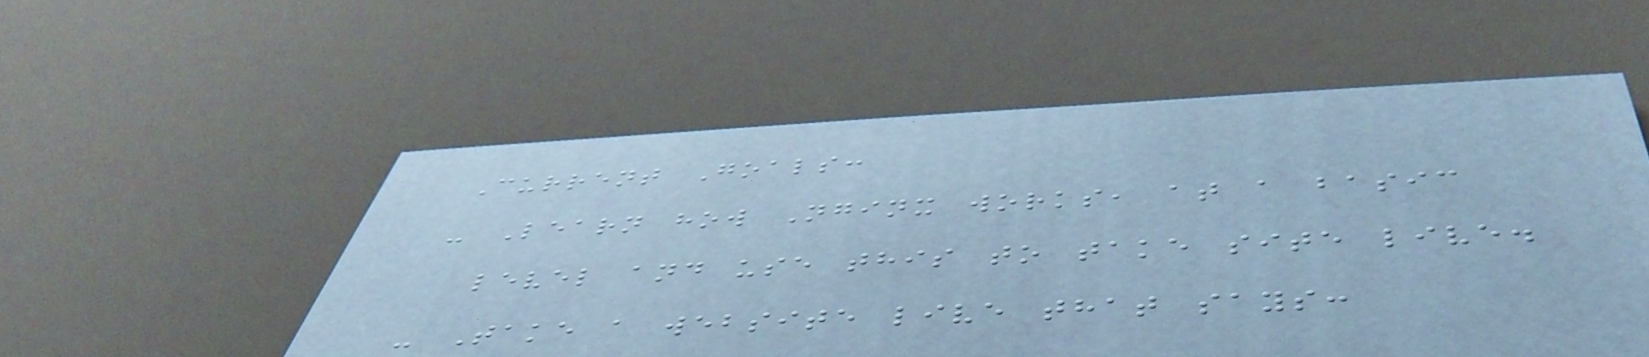Current Goals:
- Learn how Nginx works, at a basic
level and use this to take site live.
- Take a website live that says:
